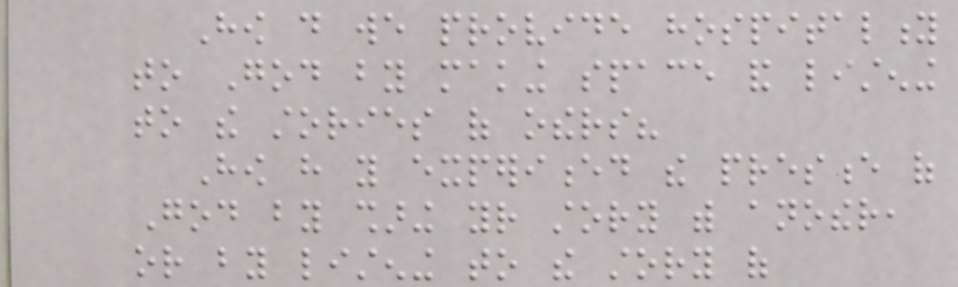How do we provide hospitality
to God by making space and listening
to the stories of others?
How have you experienced the presence of
God by sharing your story with another,
or by listening to the story of
